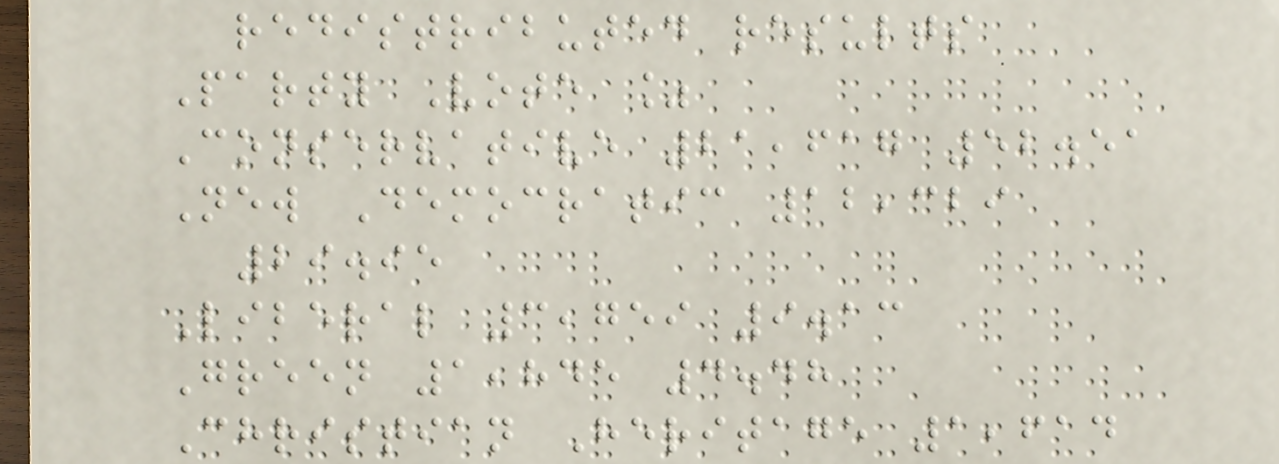redistributed results
Party Vote %
Conservative 21,617 52.51
New Democratic 12,329
29.95
Liberal 3,759 9.13
Green 1,845 4.48
Christian Heritage 1,614
